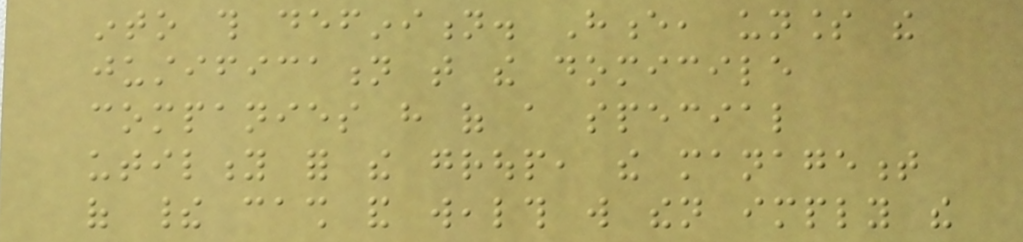into this definition. Hence, unless the
justification that the domicile
companies have of a special
utility for the group, the management
of their cash and wealth will then imply the
